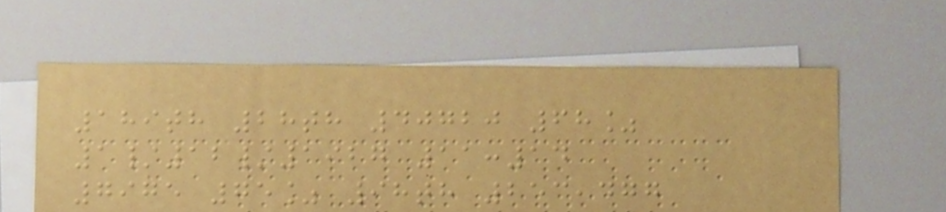189th 28th 40720 68%
1/12/1927 11:14
7975 75% 98th 253,477
